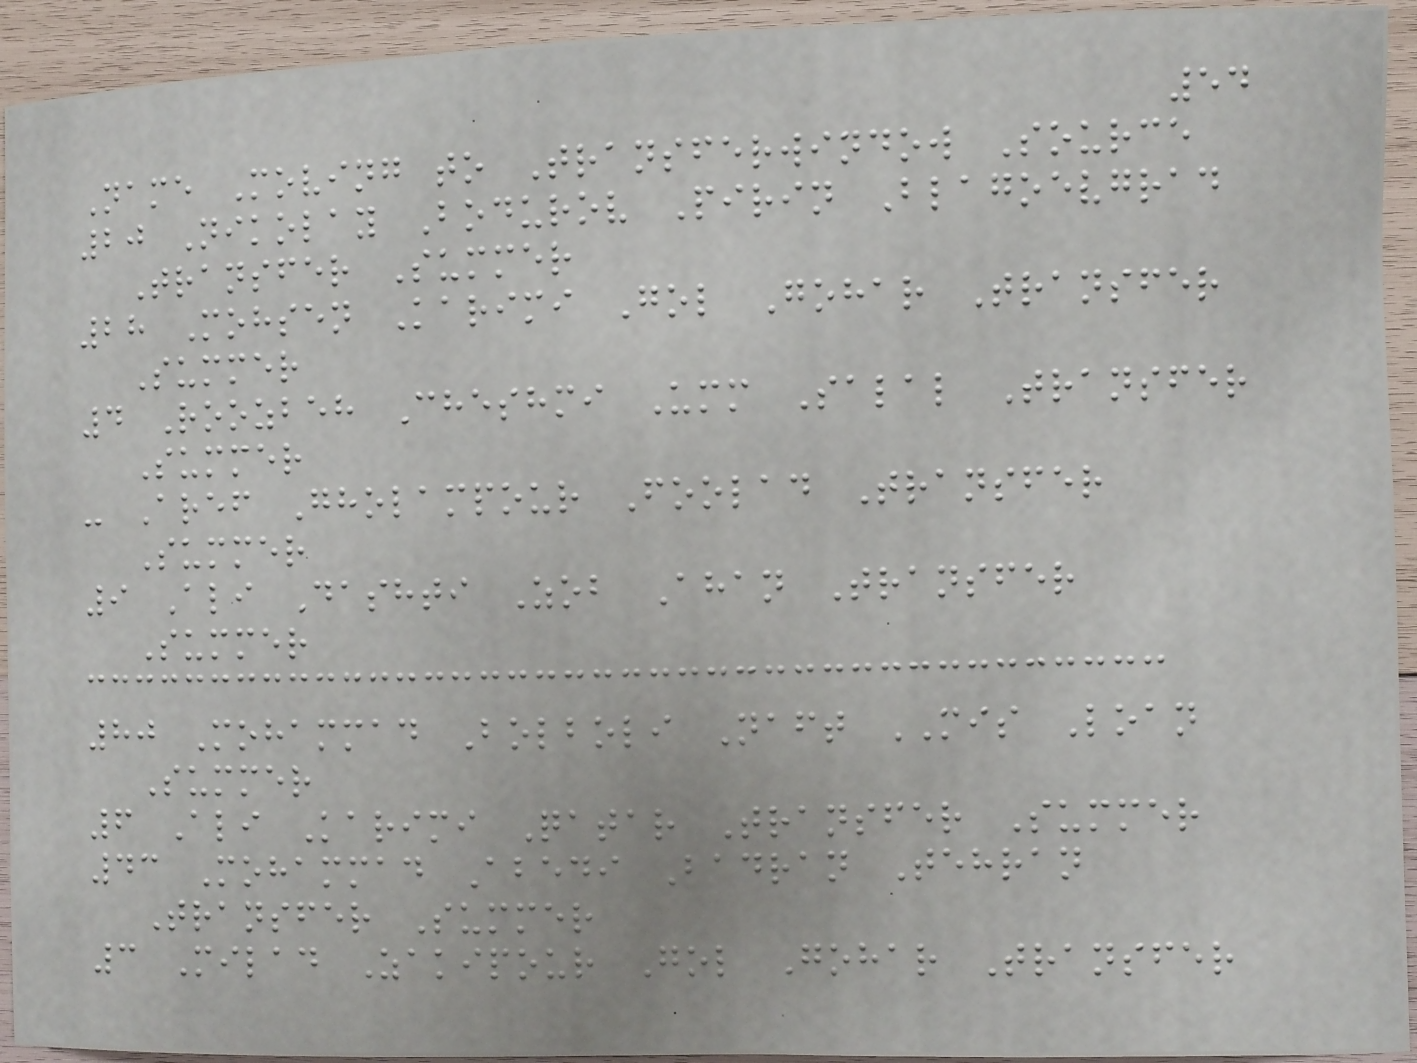54
Name Moving to Transferwindow Source
20 Nikolay Bodurov Pirin Blagoevgrad
Transfer Summer
28 Mohsen Karimi Gol Gohar Transfer
Summer
4 Roozbeh Cheshmi Umm Salal Transfer
Summer
- Aref Gholampour Foolad Transfer
Summer
9 Ali Dashti Zob Ahan Transfer
Summer
80 Mohammad Bolboli Naft MIS Loan
Summer
6 Ali Karimi Qatar Transfer Summer
43 Mohammad Abedi Badran Tehran
Transfer Summer
3 Milad Zakipour Gol Gohar Transfer
